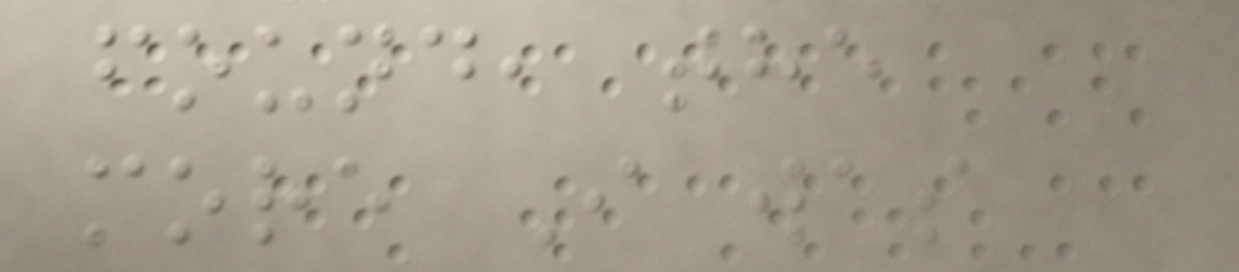found, the
more I was
